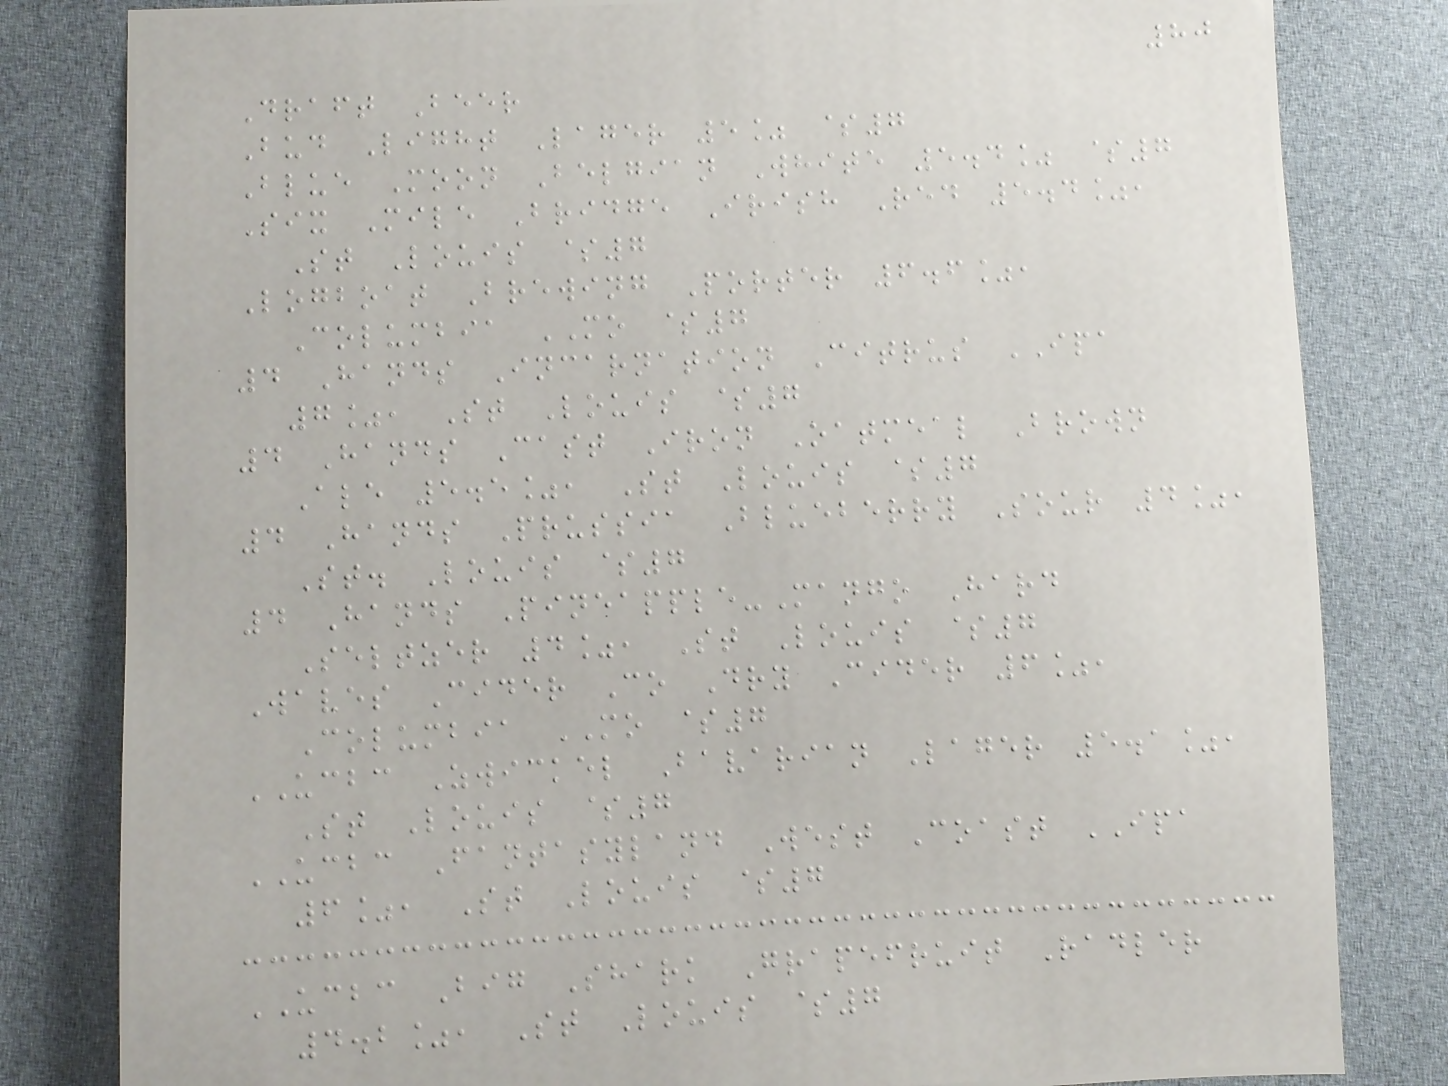80
Draft Beer
Bud Light Lager 5% $7
Blue Moon Belgian White 5.4% $7
Six Mile Bridge Irish Red 5.4%,
St Louis $7
Logboat Brewing Porter 6.6%,
Columbia MO $7
4 Hands Incarnation Citrus IPA
7%, St Louis $7
4 Hands Cast Iron Oatmeal Brown
Ale 5.5%, St Louis $7
4 Hands Prussia Blueberry Sour 4%,
St. Louis $7
4 Hands Pineapple-Mango Hard
Seltzer 4%, St Louis $7
Waves Cider Co Dry Cider 6%,
Columbia MO $7
UCBC Zwickel Bavarian Lager 5.1%,
St Louis $7
UCBC Fantasyland West Coast IPA
6%, St Louis $7
UCBC Big Shark Grapefruit Radler
4.2%, St Louis $7
